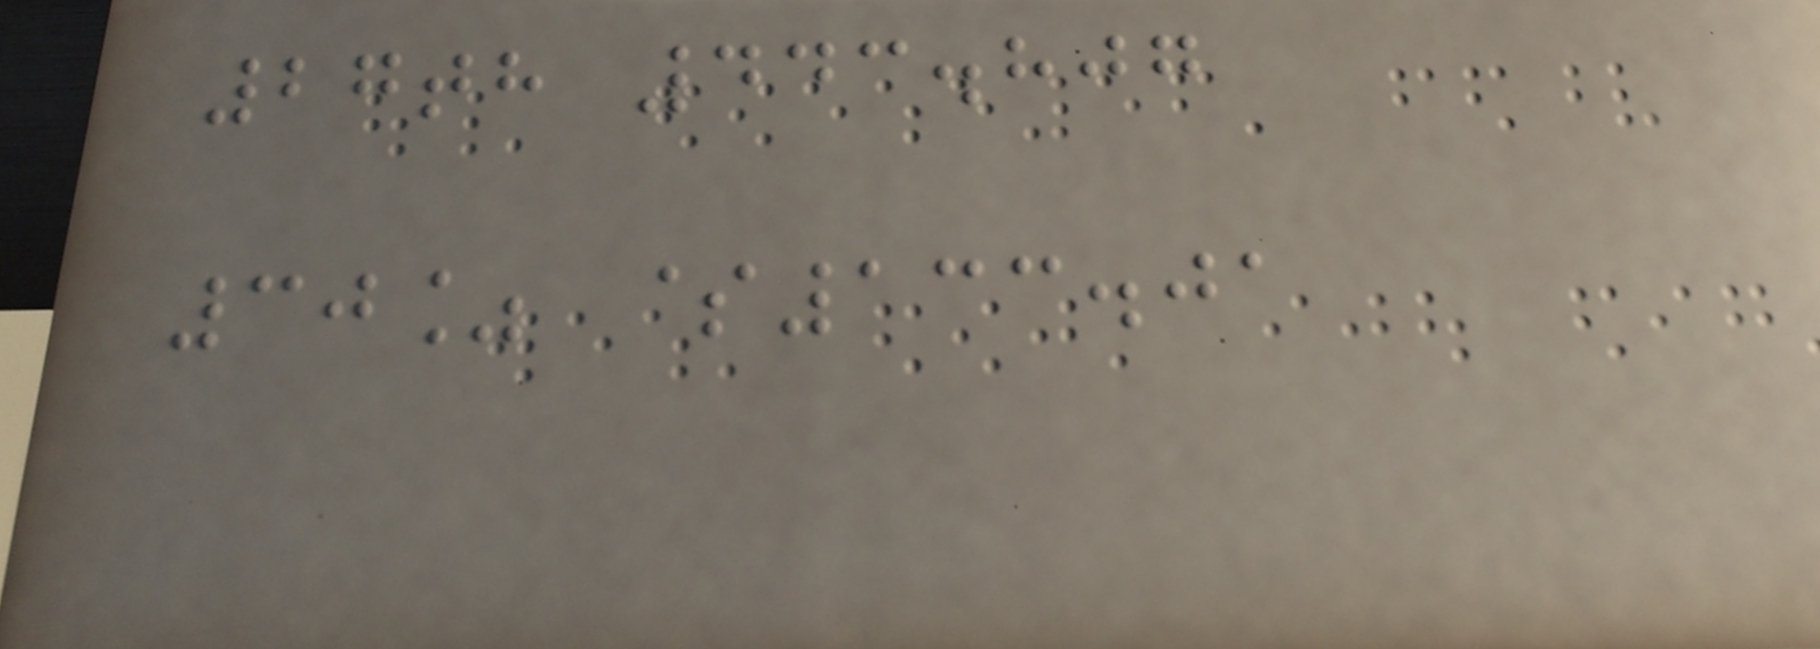27th 443.807
30% $133.01
